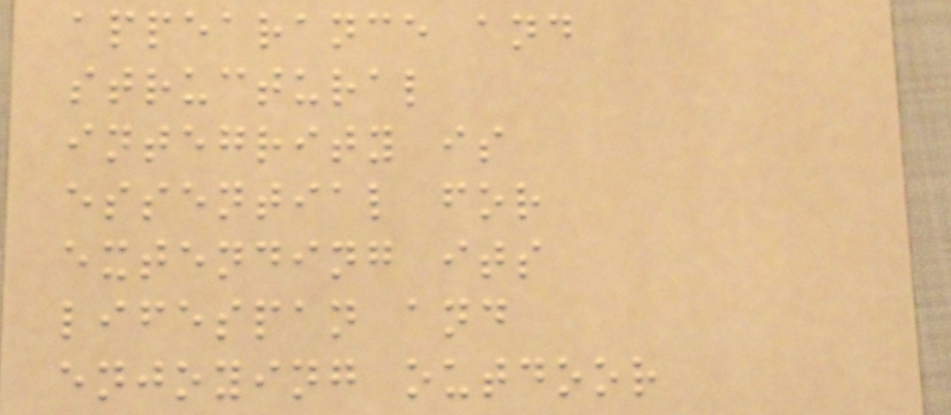appearance and
structural
integrity is
essential for
extending its
lifespan and
enjoying outdoor
